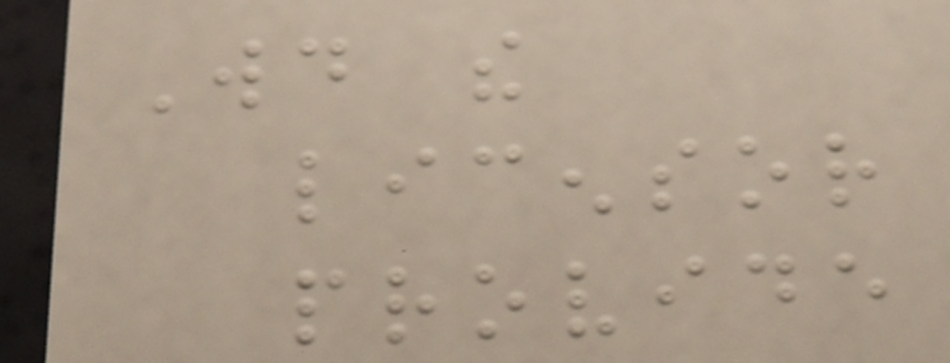Would the
licensor
provide
